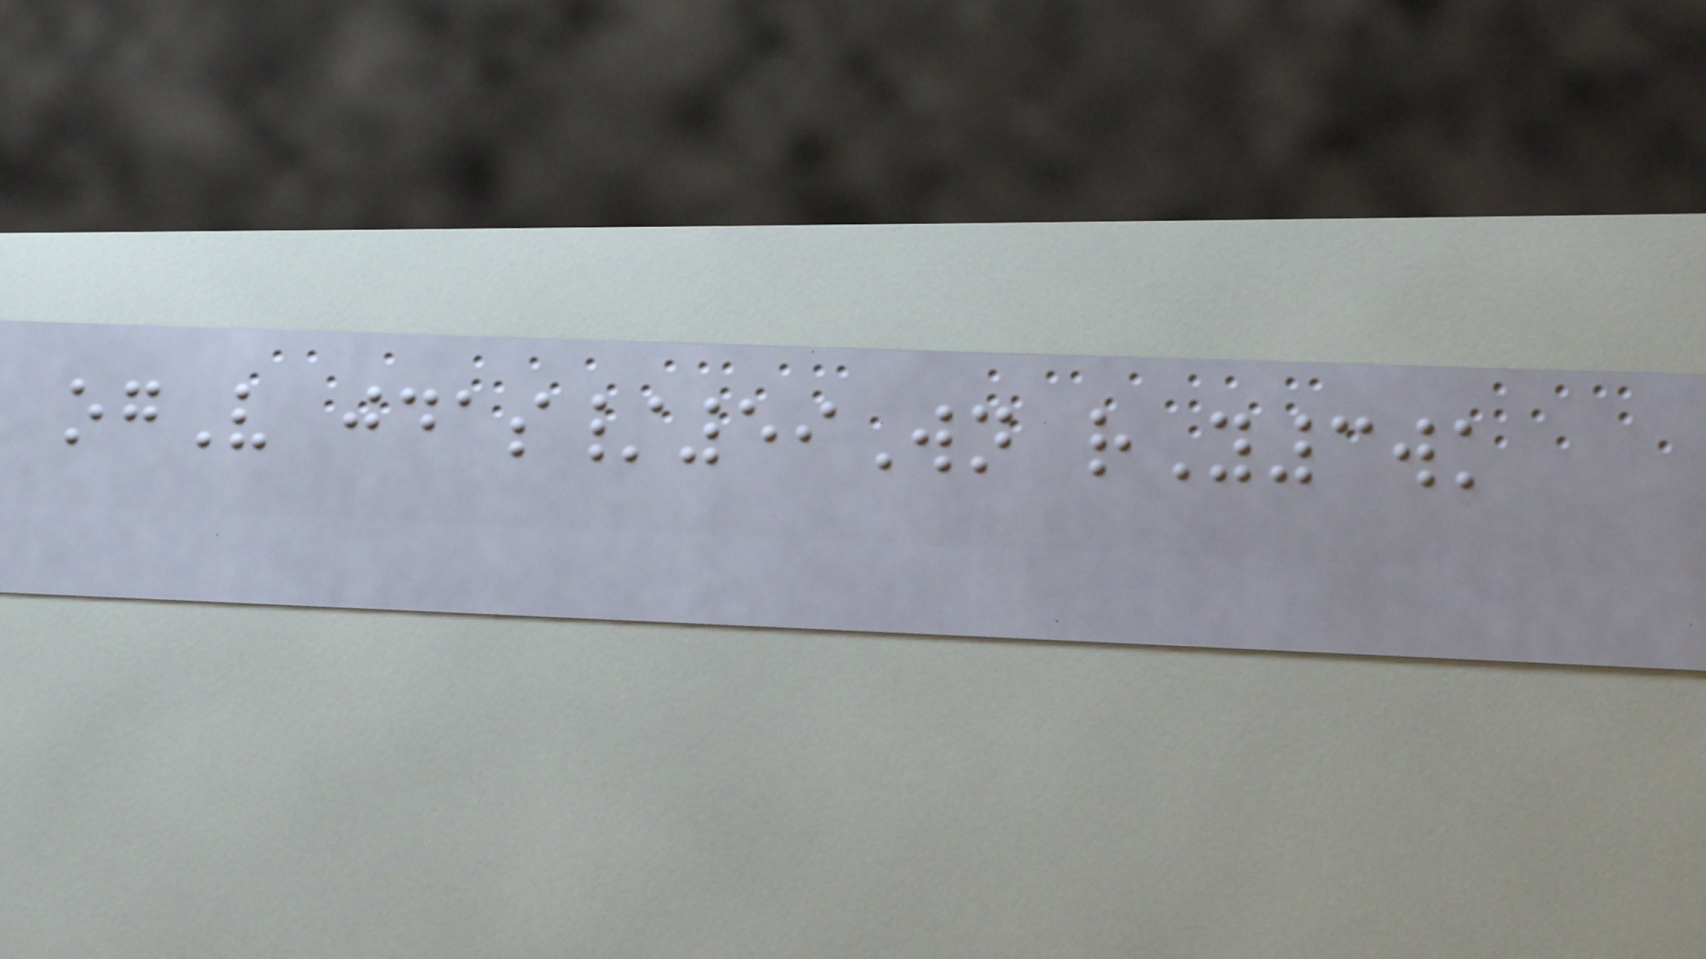ogV jdas/59Wn rY3wk
